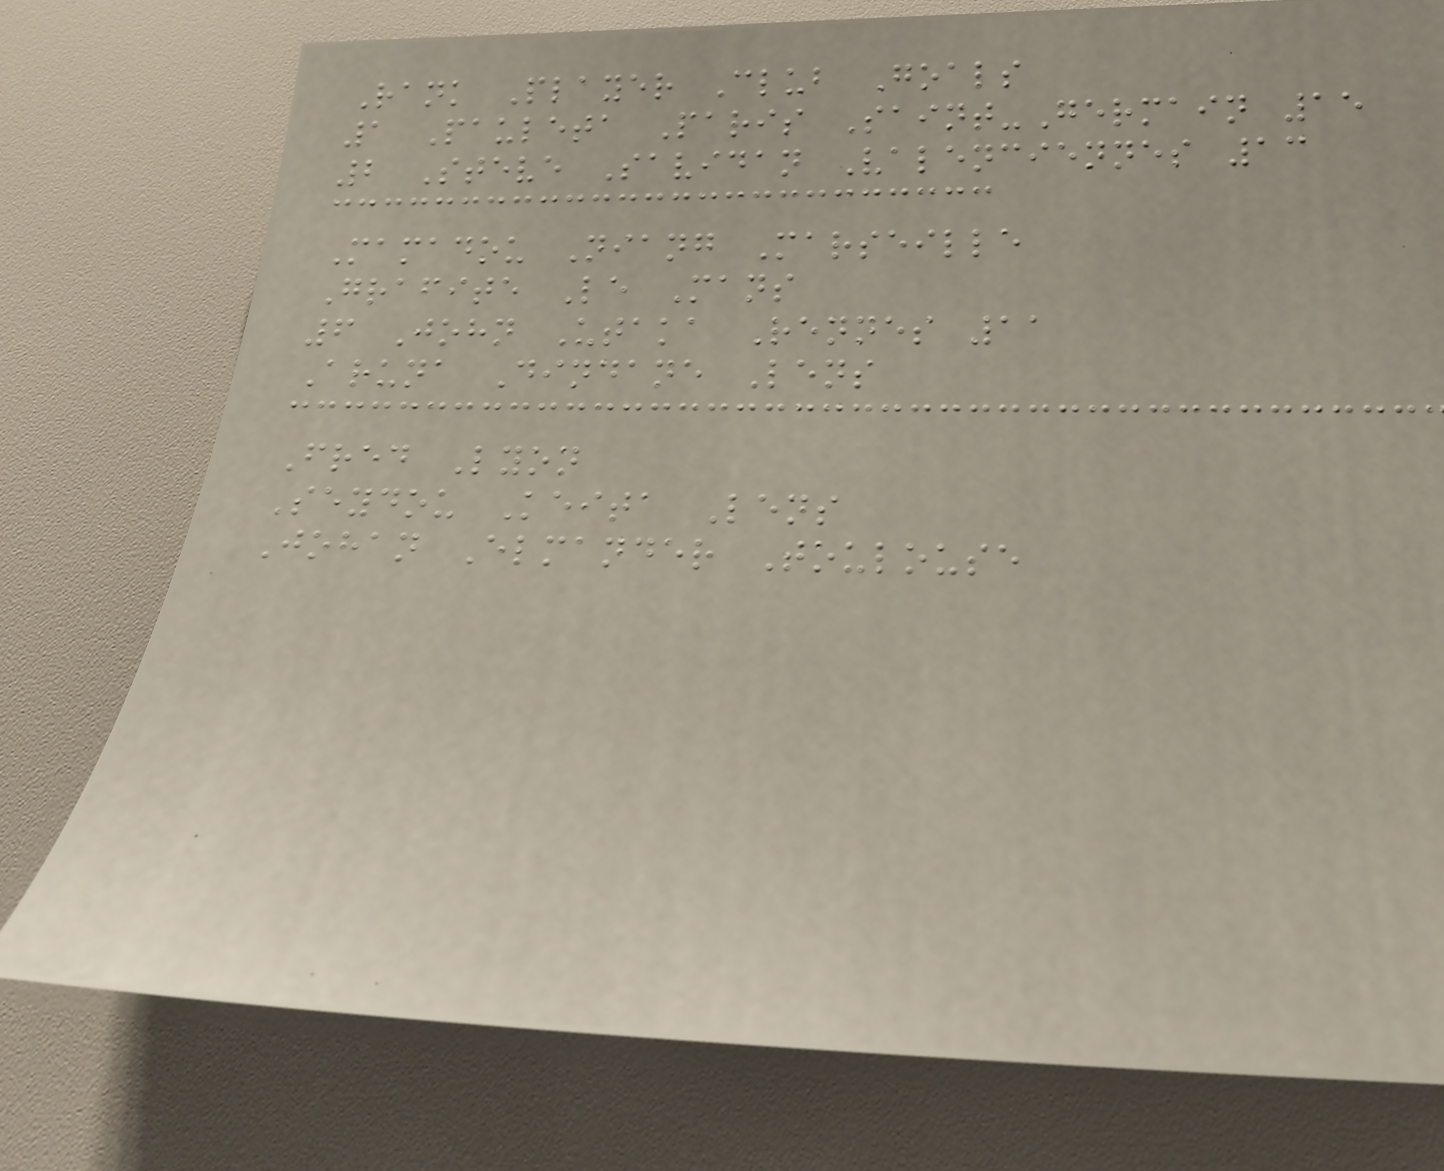Rank Player Club Goals
1 Pauleta Paris Saint-Germain 15
2 Steve Savidan Valenciennes 13
Mamadou Niang Marseille
Grafite Le Mans
6 John Utaka Rennes 11
Aruna Dindane Lens
Fred Lyon
Seydou Keita Lens
Johan Elmander Toulouse
